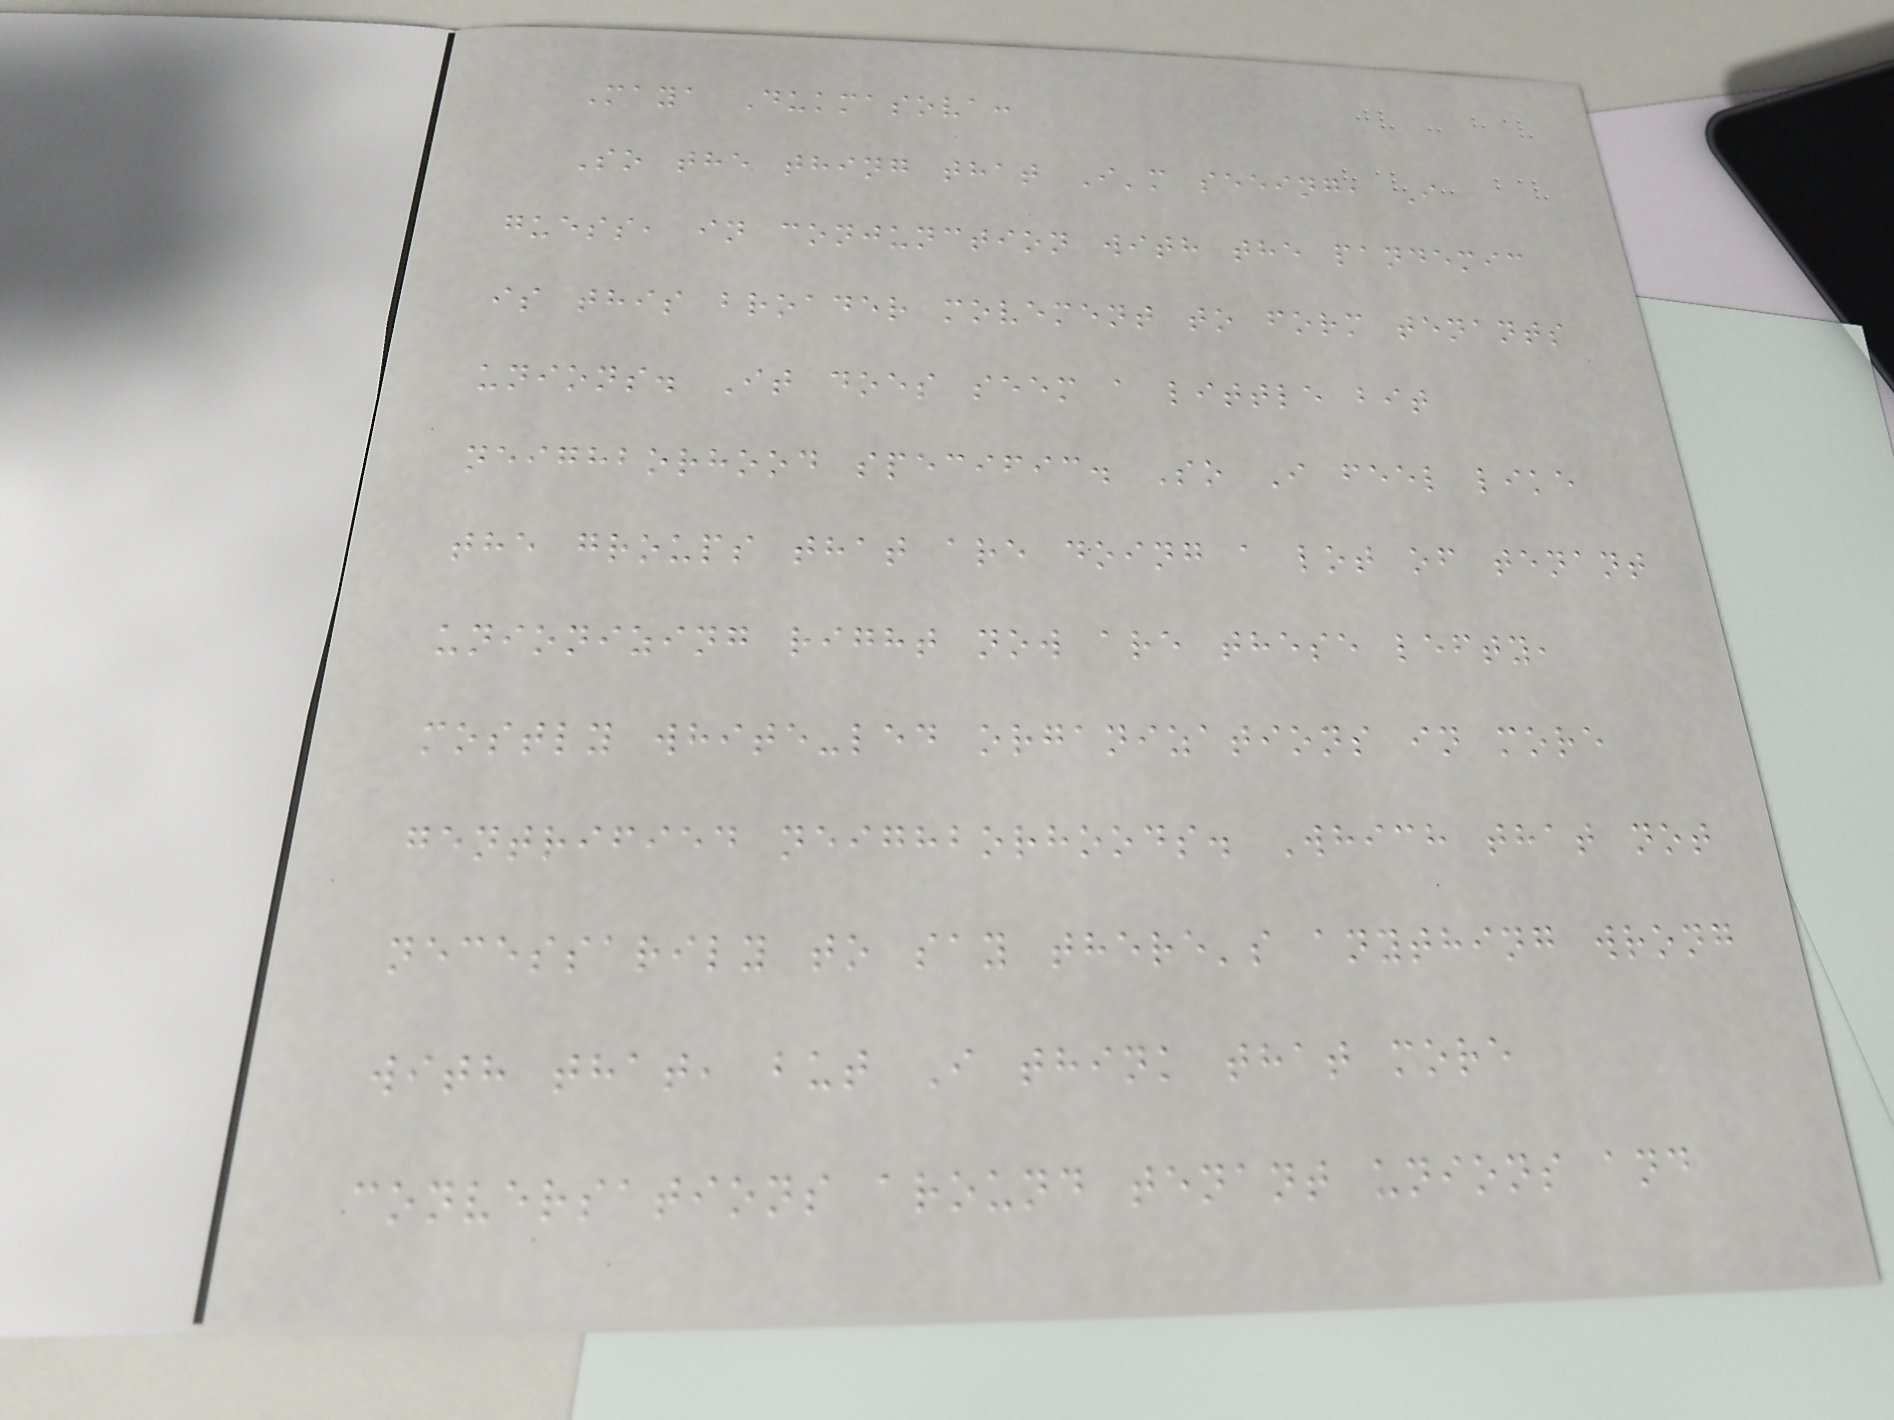Maya Dukmasova:
So the thing that I'm seeing, I
guess, in conjunction with the pandemic
is this broader movement to form tenants
unions. It does seem a little bit
neighborhood specific. So I feel like
the groups that are doing a lot of tenant
unionizing right now are these lefty,
mostly white-led organizations in more
gentrified neighborhoods. Which that not
necessarily to say there's anything wrong
with that, but I think that more
conversations around tenant unions and
